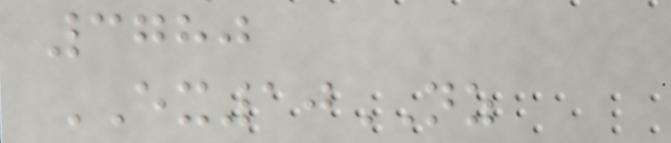3780
EX10NZ
